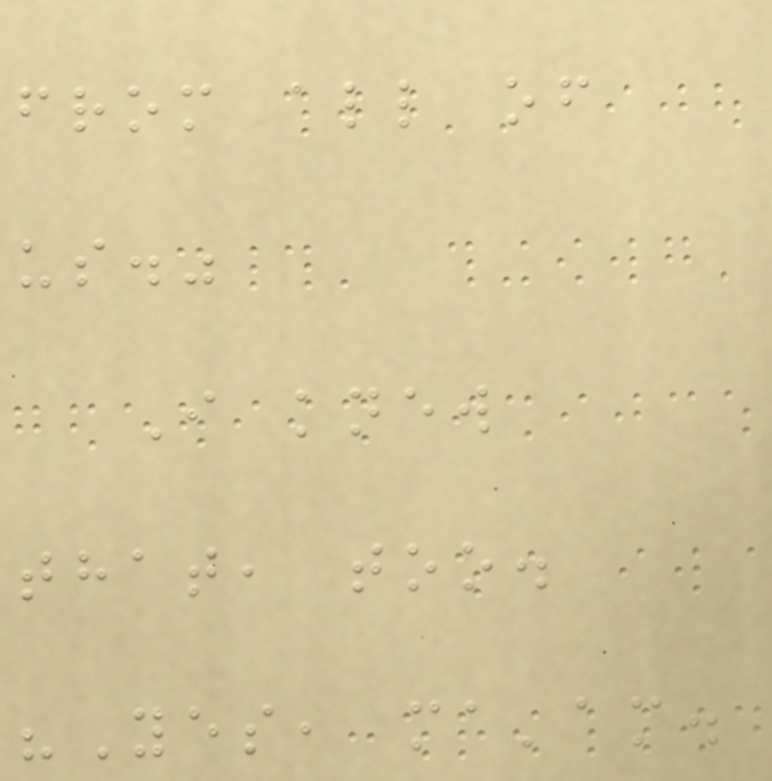from all of
us."
I knew
that, too.
"Yes, ma'am.
